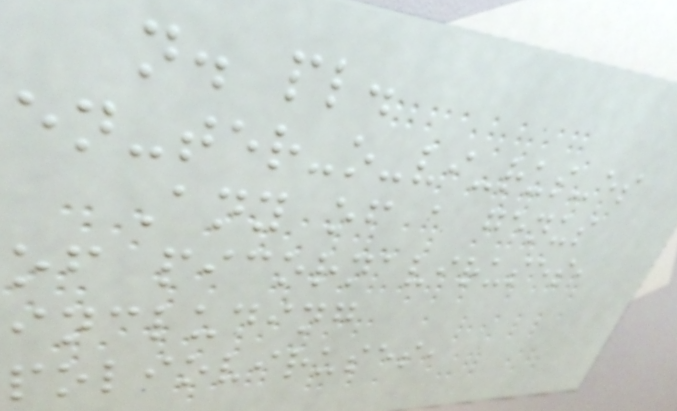n. pl.
en-ter-o-vi-rus-es
Any of a genus
of picornaviruses,
including
polioviruses,
